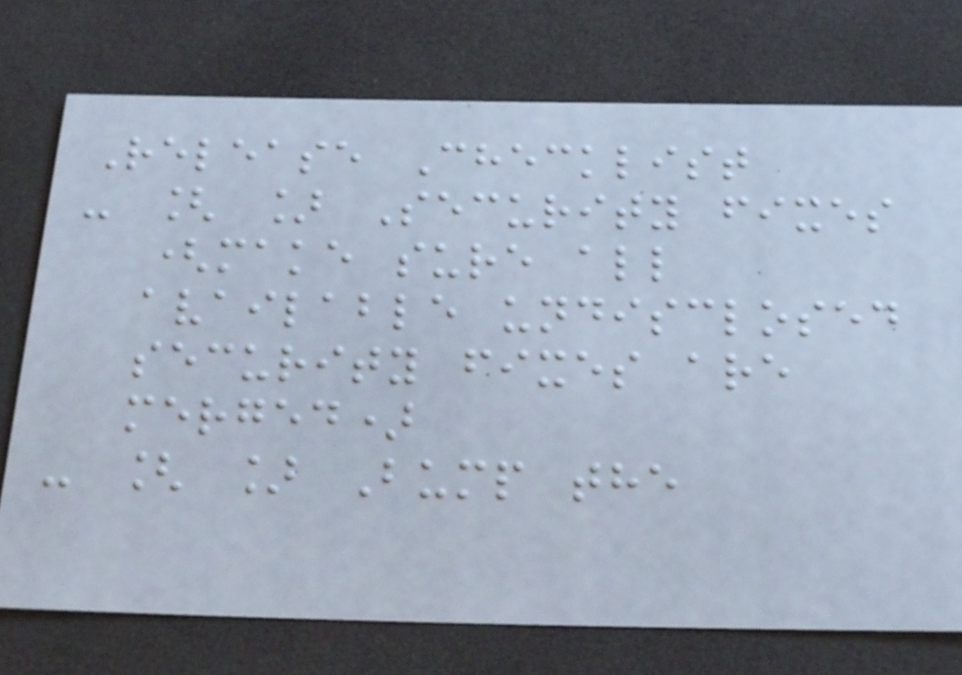Release Checklist
- [ ] Security fixes
(make sure all
available undisclosed
security fixes are
merged)
- [ ] Bump the
